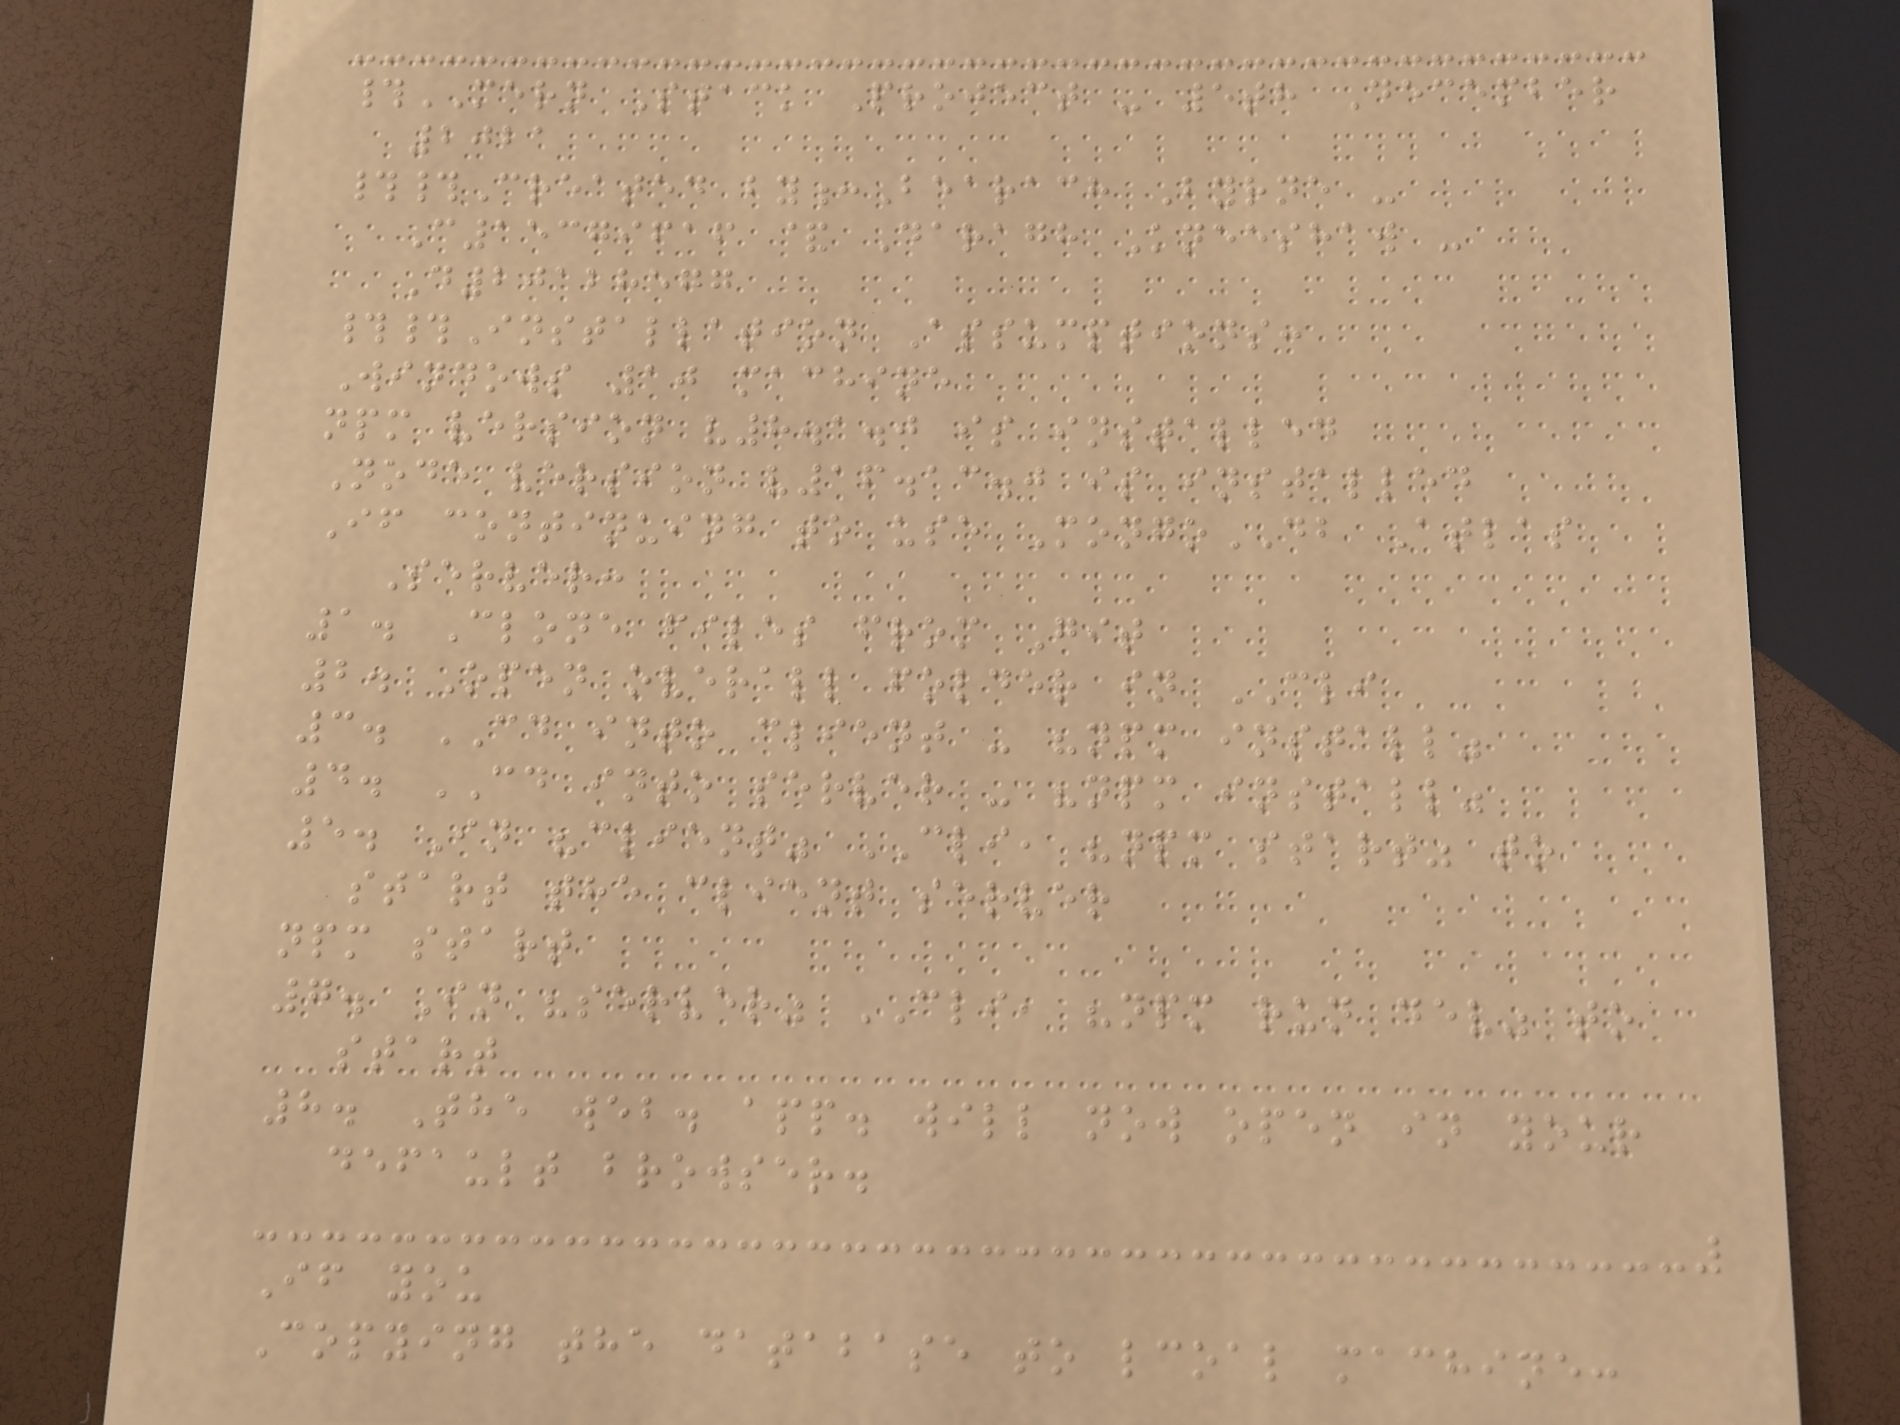#MERN Stack Project - 5th December
2021
##Created by:Bearach Byrne -
C15379616 & Daragh Kneeshaw -
D20128577
##Installation Assumptions:
Windows 10 machine
npm version v8.1.0 is installed
Node version v16.13.0 is installed
If continuing to use MongoDB Atlas
Server:
1. Clone files from Git
2. Open overall folder in CLI
3. CD into client - "npm install"
4. CD into server - "npm install"
5. In "client" CLI, "npm start" to
start the client server
npm start
7. In "server" CLI, "npm run dev" to
start
8. The web. app. will now open in your
default browser.
If you
Copying the database to lcoal machine:
